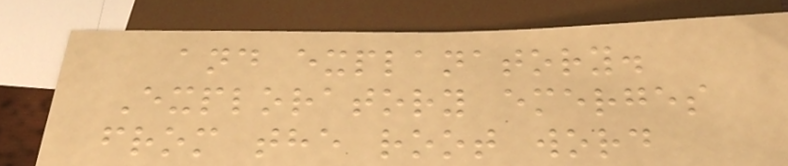and explanatory.
Exploratory emerges
from the root word
